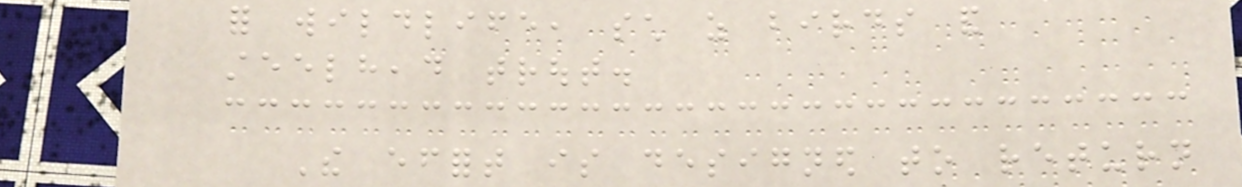for wildlife, such as birds and
steelhead trout.
The effort is designed to return
